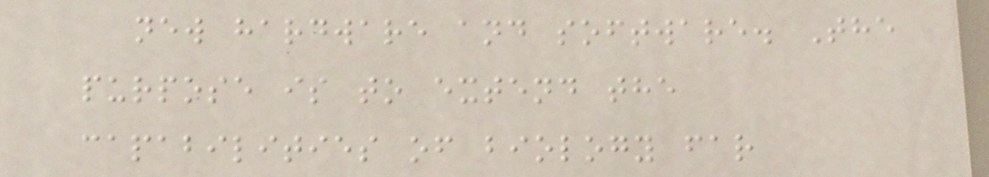new hardware and software. The
purpose is to extend the
capabilities of biology far
